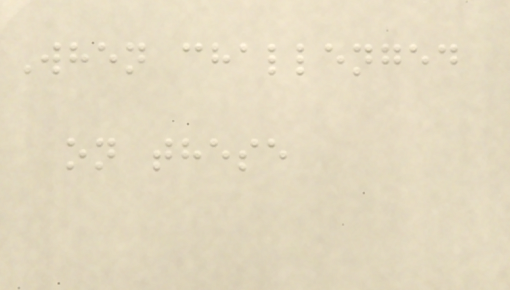When challenged
on these
